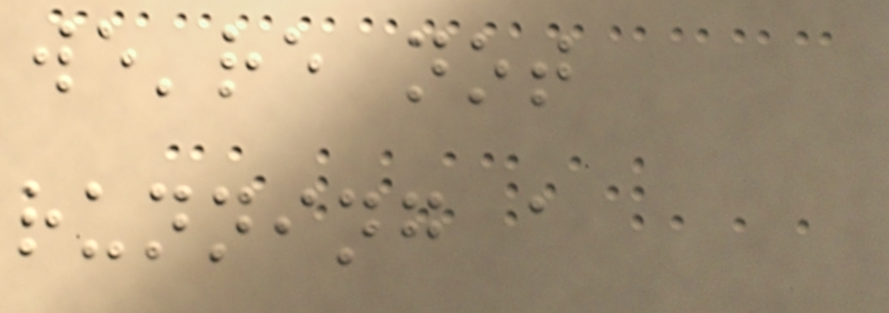we're not
running a
